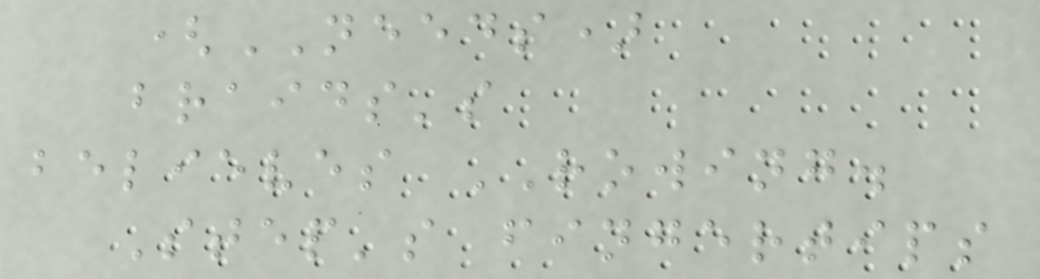(NEEDS)
braids's
believes ROWING.
Step's fingertips
